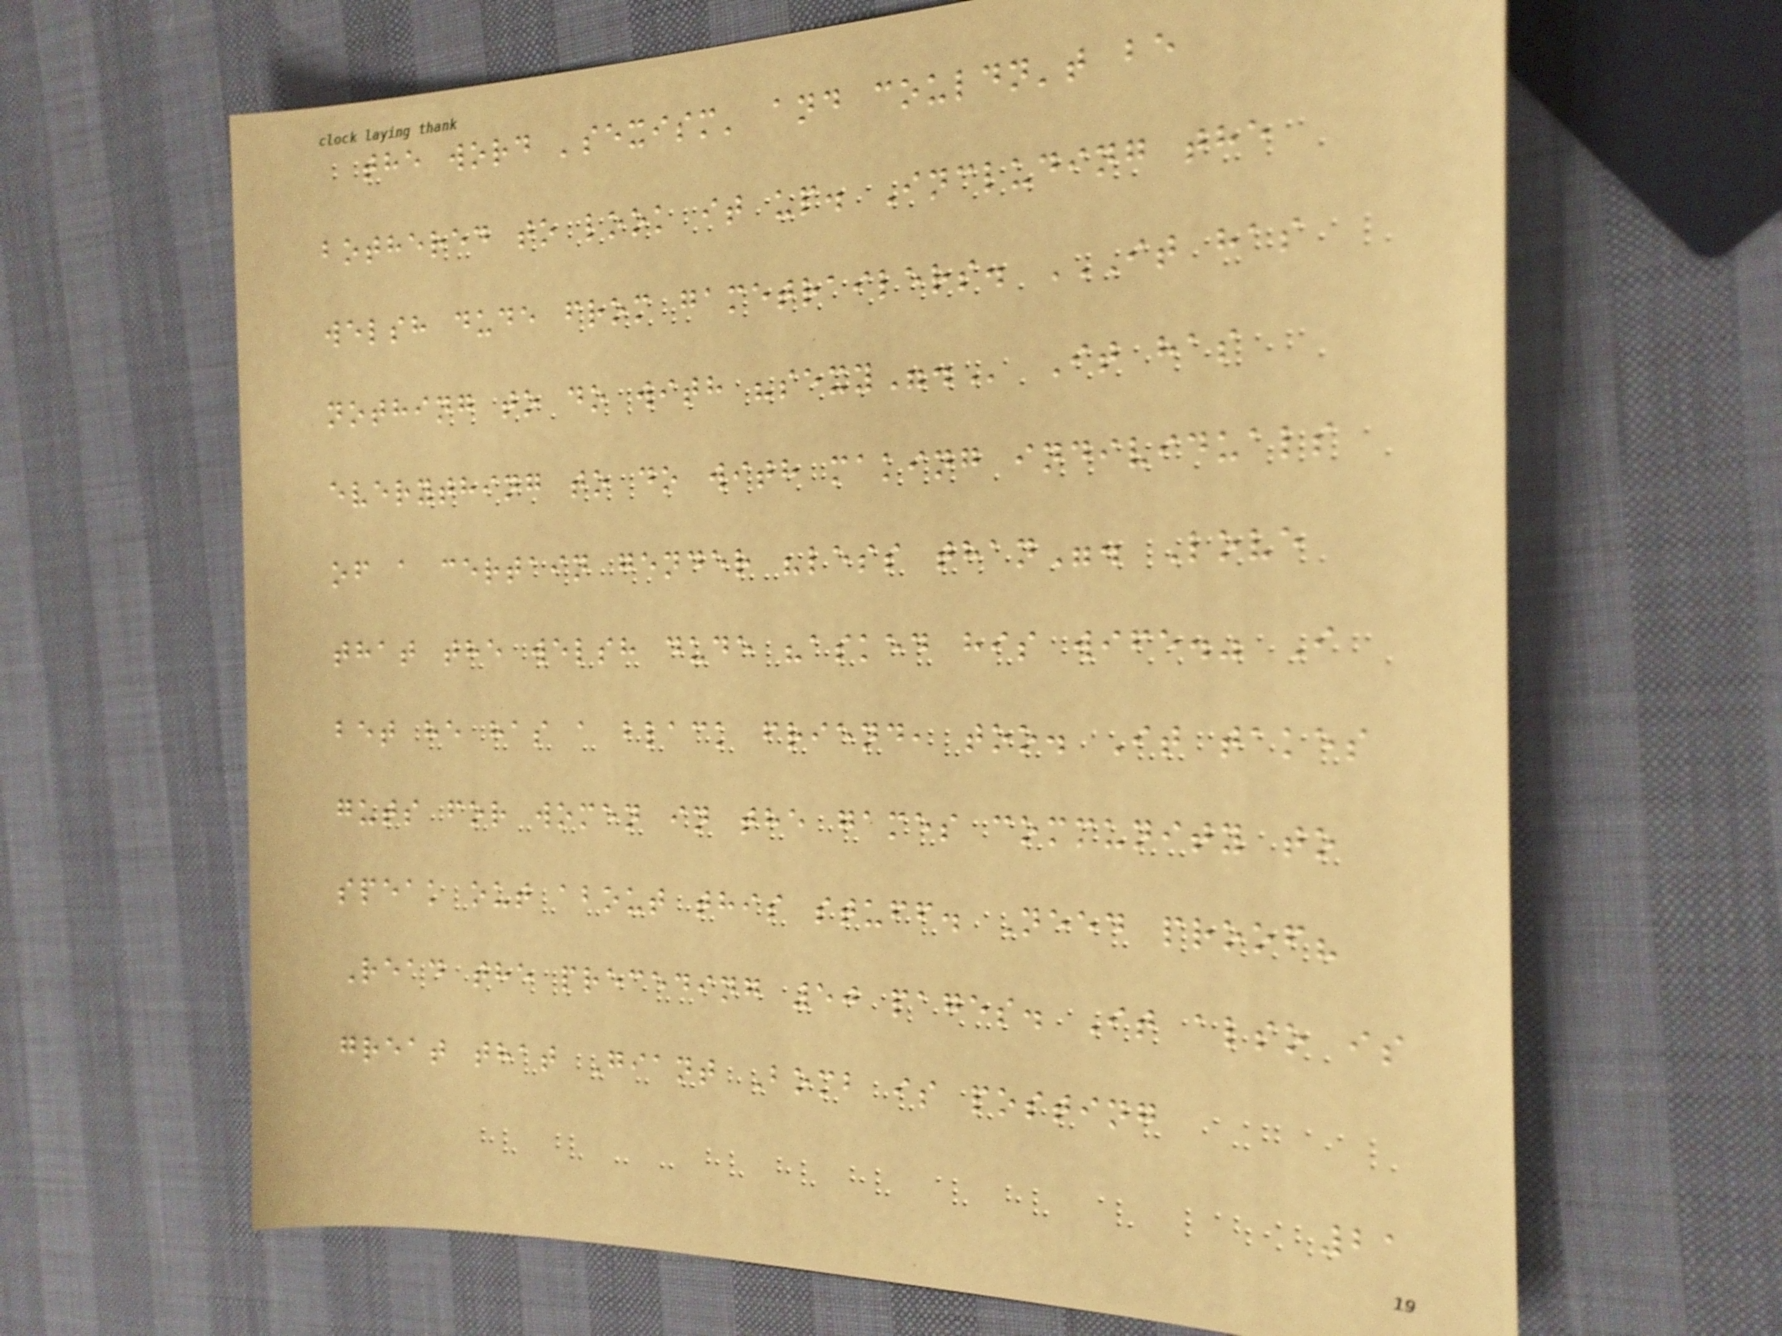the word 'sexism' and couldn't be
bothered to look it up. Including the
welsh dude from gametrailers. IT HAS
NOTHING TO DO WITH "SEXY". It has
everything to do with making individuals
of a certain gender "less than". Love
that the welsh dude "asked his wife." I
bet he has a black friend, too. It takes
guts for women in the games community to
speak out about this stuff. Need proof?
Read the preceding 50 pages. It also is
great that Giant Bomb is posting
21
